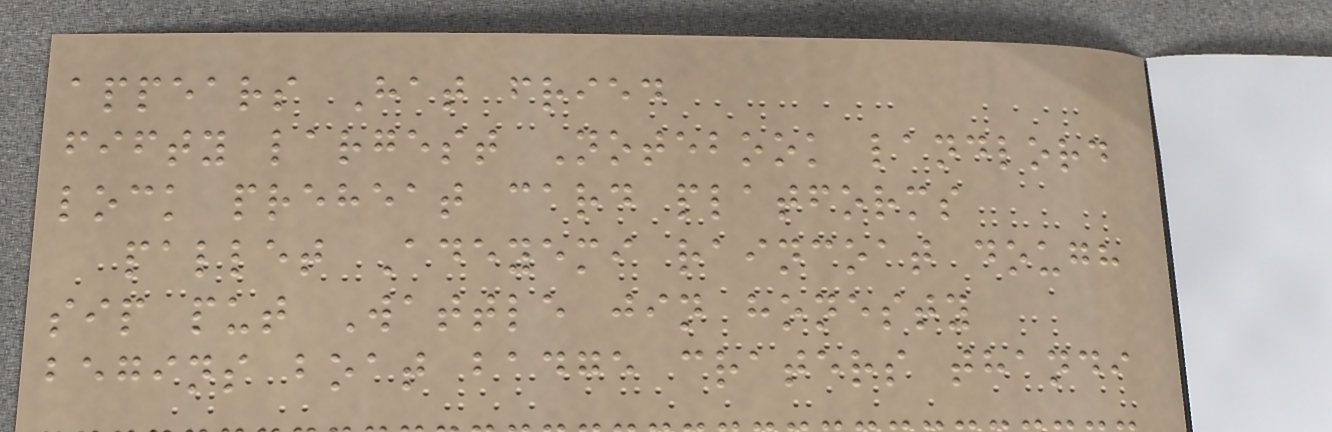appears Hat fried
fifty largest Notebook landlord
lock preheat card platforms
pallet Adeyemi raincoat dough
sip put Wattle jin honesty
begins boat badge craters thandi
